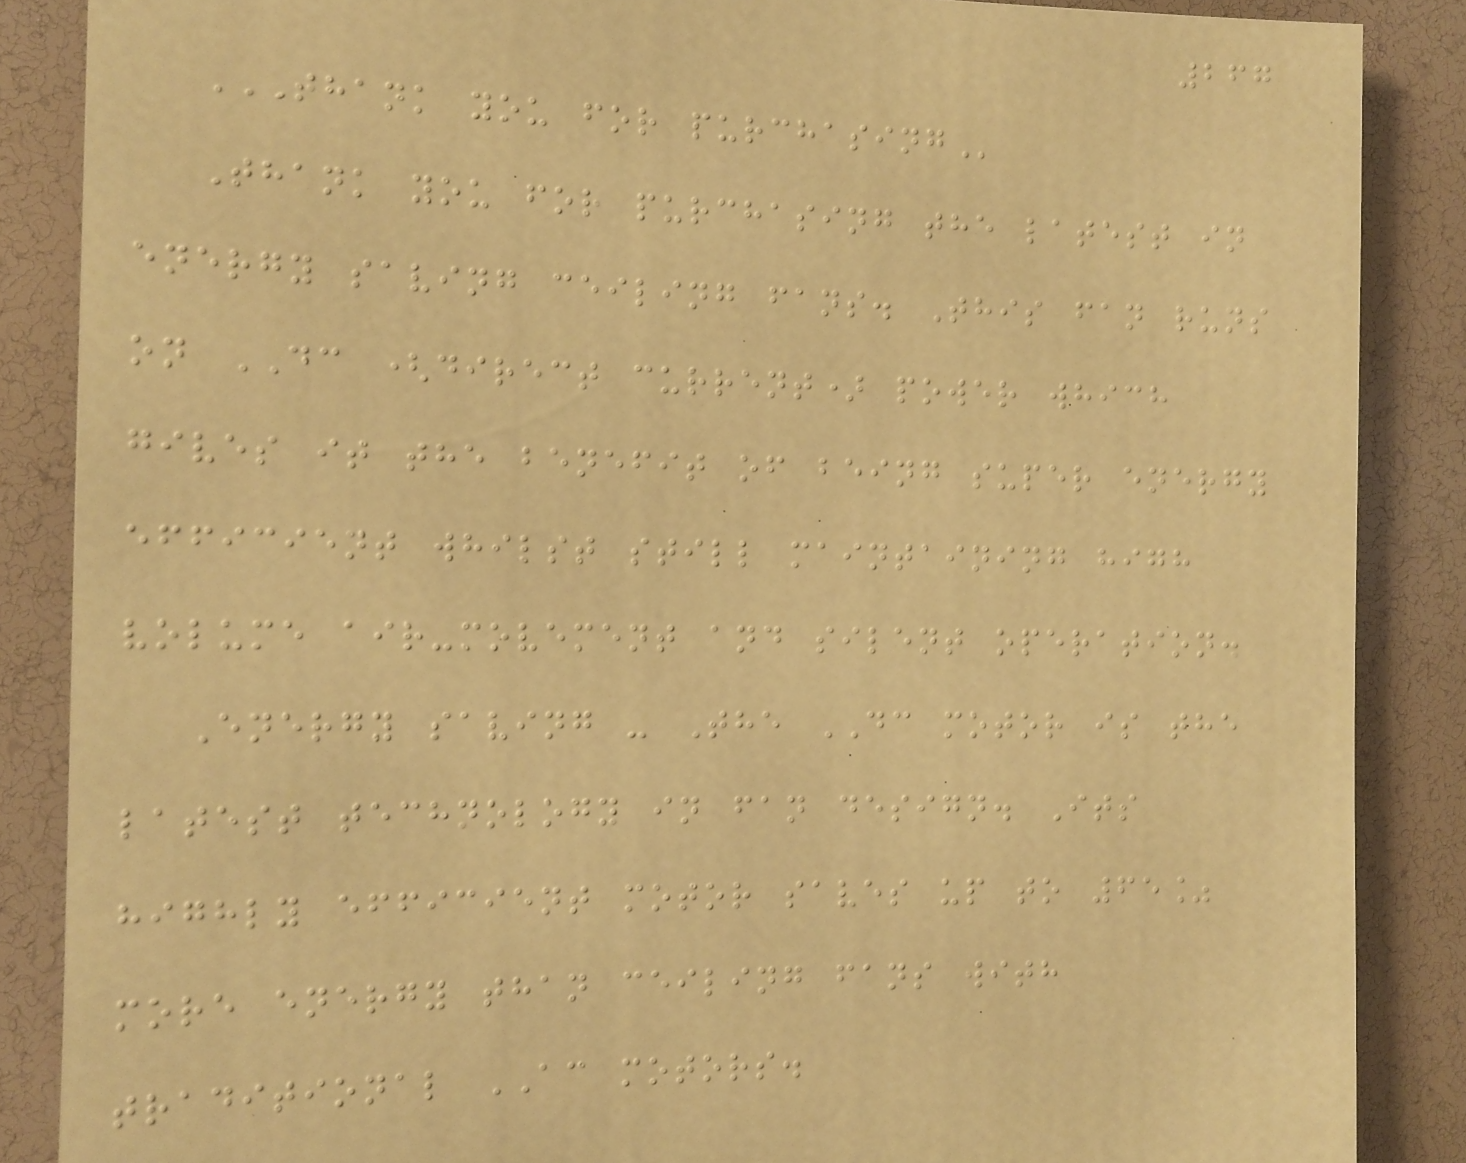267
THANK YOU FOR PURCHASING
Thank you for purchasing the latest in
energy saving ceiling fans. This fan runs
on DC (direct current) power which
gives it the benefit of being super energy
efficient whilst still maintaining high
volume air-movement and silent operation.
Energy saving - The DC motor is the
latest technology in fan design. Its
highly efficient motor saves up to 65%
more energy than ceiling fans with
traditional AC motors.
